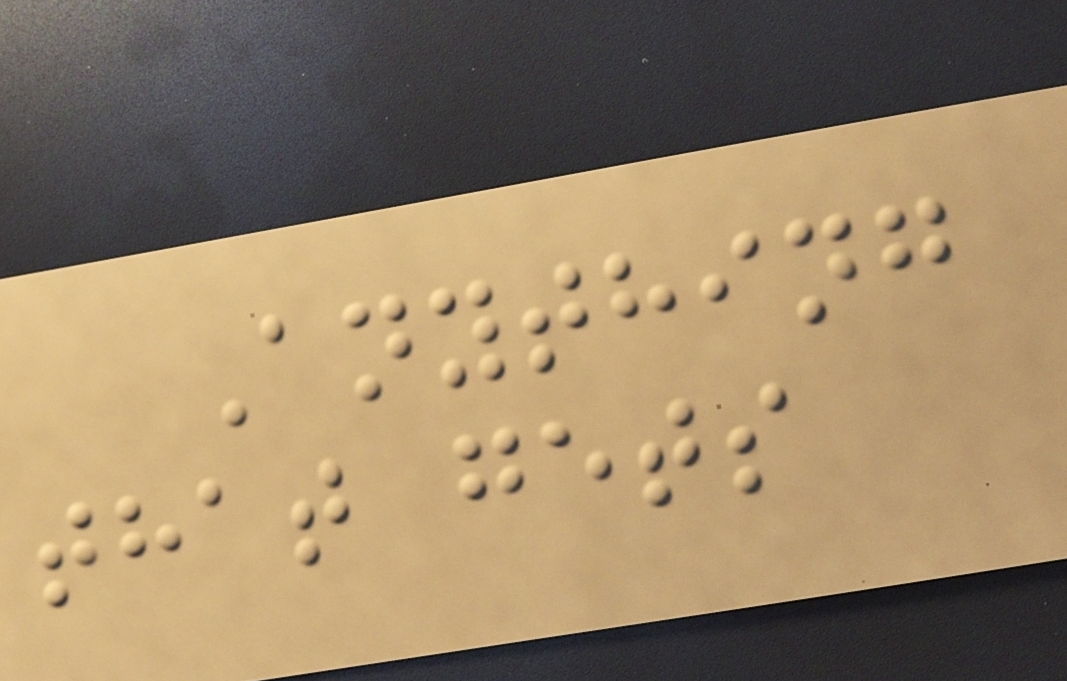Anything
that gets
